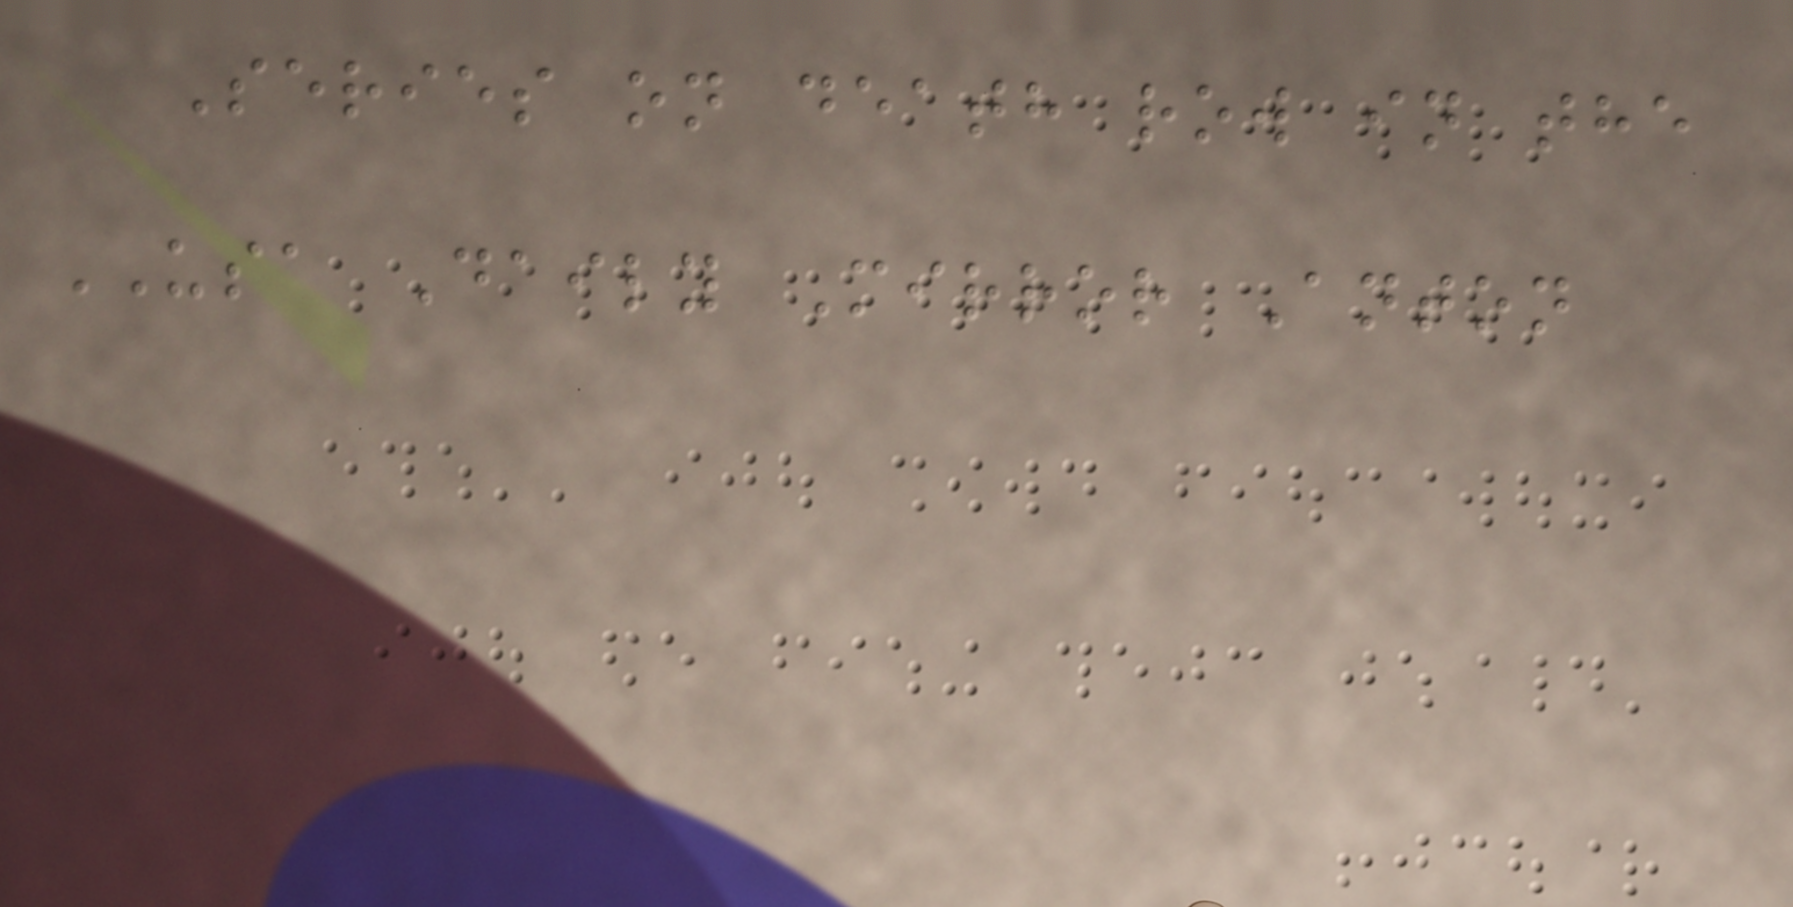Series on death row in the
USA Daily Mirror Anton
